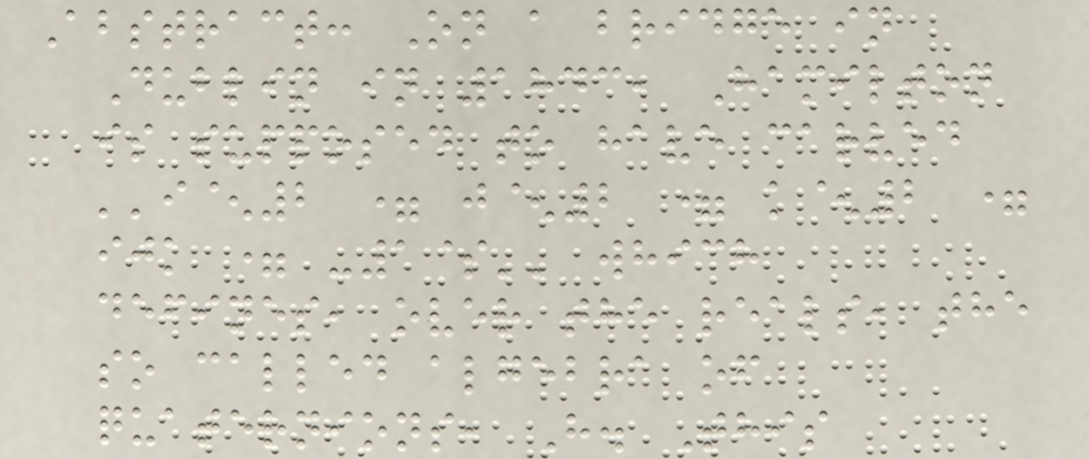Abstract: On a bridge in
Dublin in 1843, Hamilton
is supposed to have carved
''i^2 = j^2 = k^2 =
ijk = -1$'' which
defines, over the reals, the
so called algebra of
quaternions, H. This
